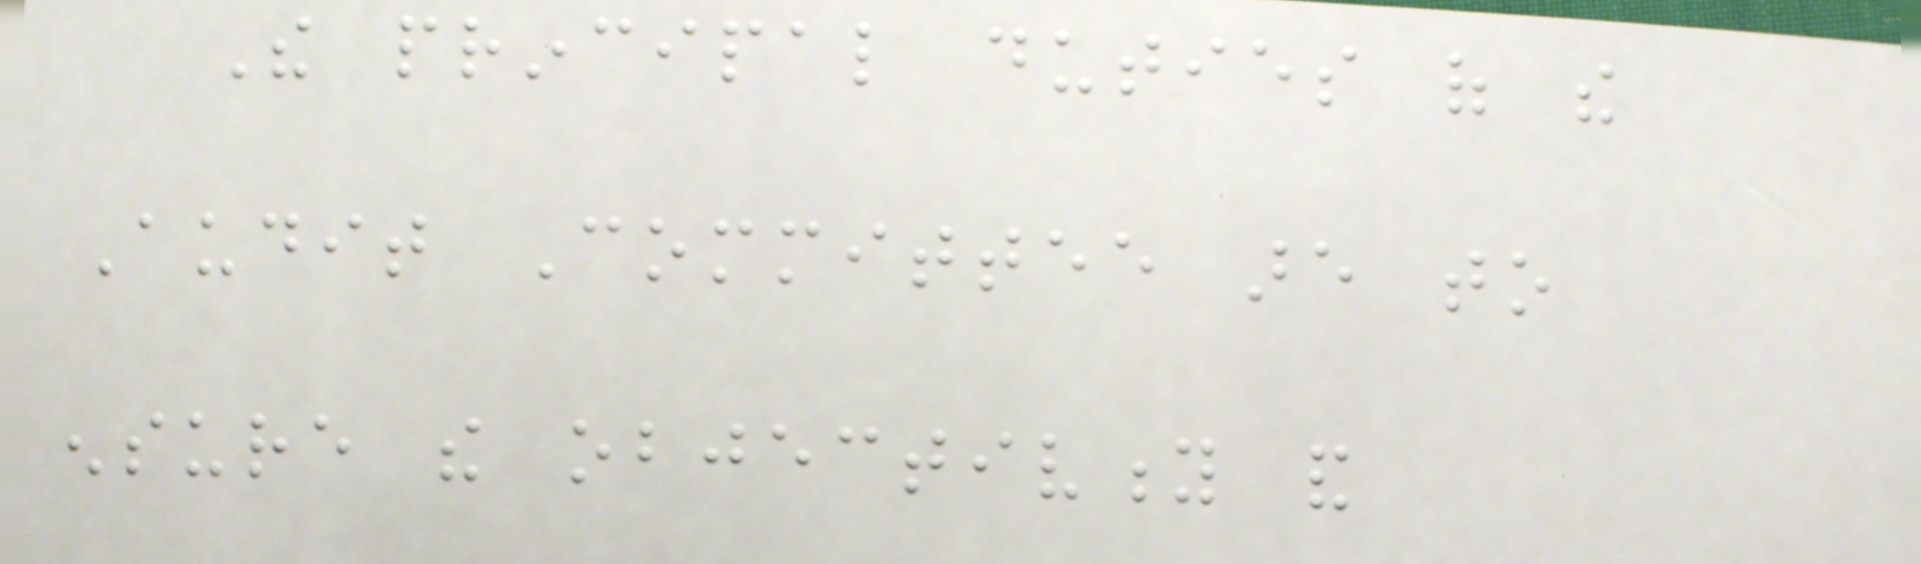The principal duties of the
Audit Committee are to
ensure the objectivity and
